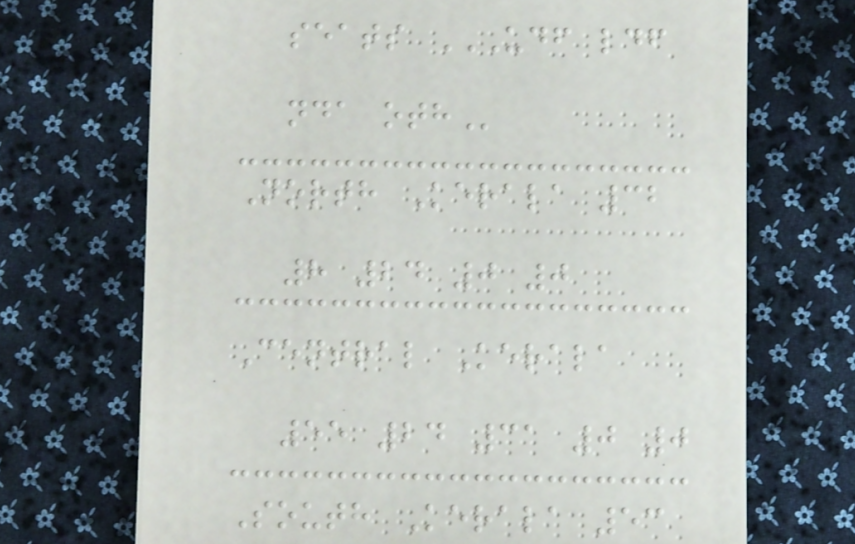seats UDF LDF
NDA OTH
North Kerala 32
8 24 0 0
Central Kerala
55 24 31 0 0
South Kerala 53
